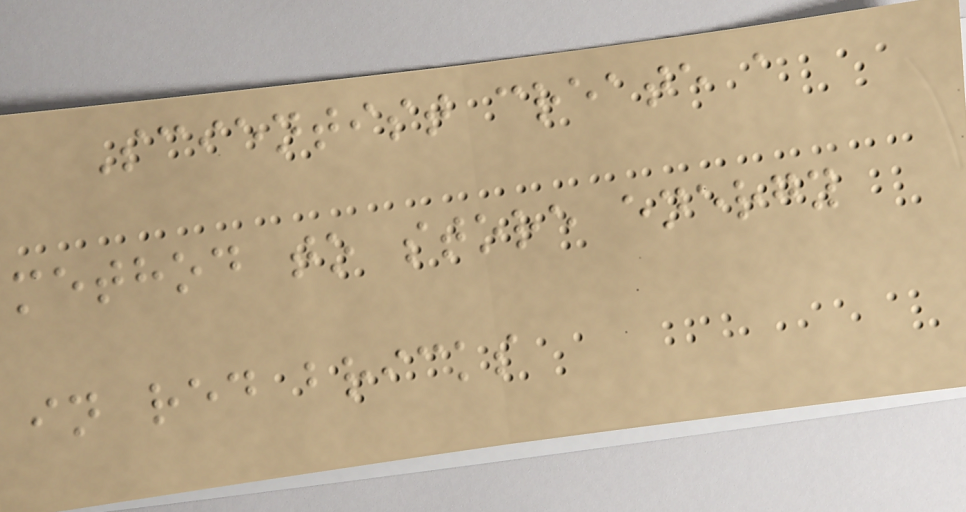Scientist create a
method to store energy
in red bricks
